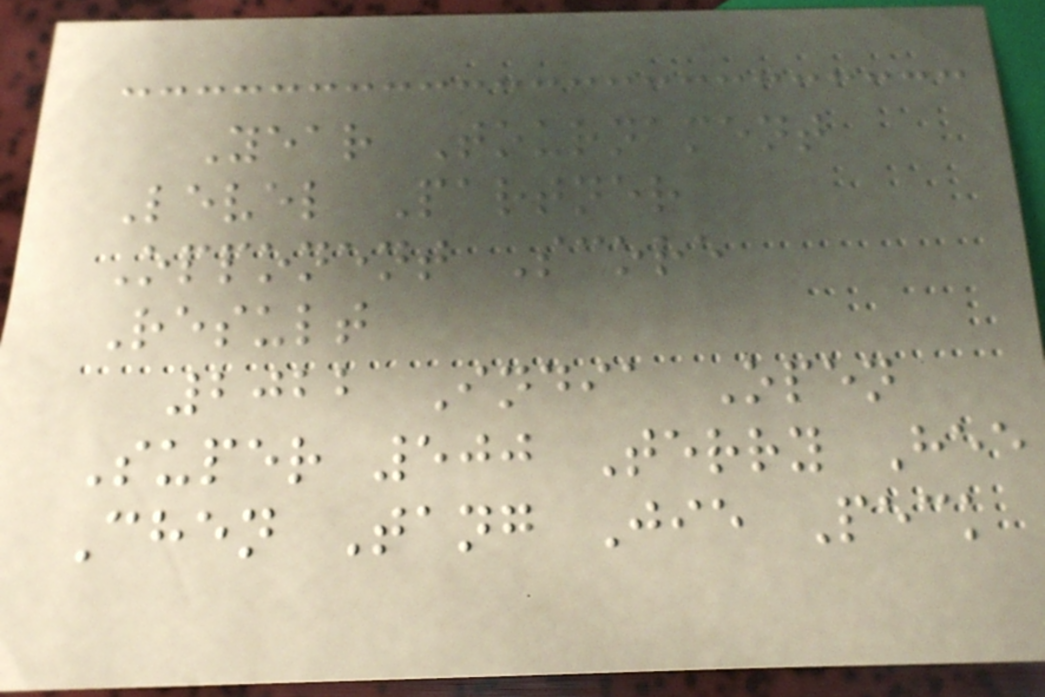Year Tournament
Level Partner
Opponent Score
Result
2022 India Open
Super 500 Terry Hee
Chen Tang Jie Peck
